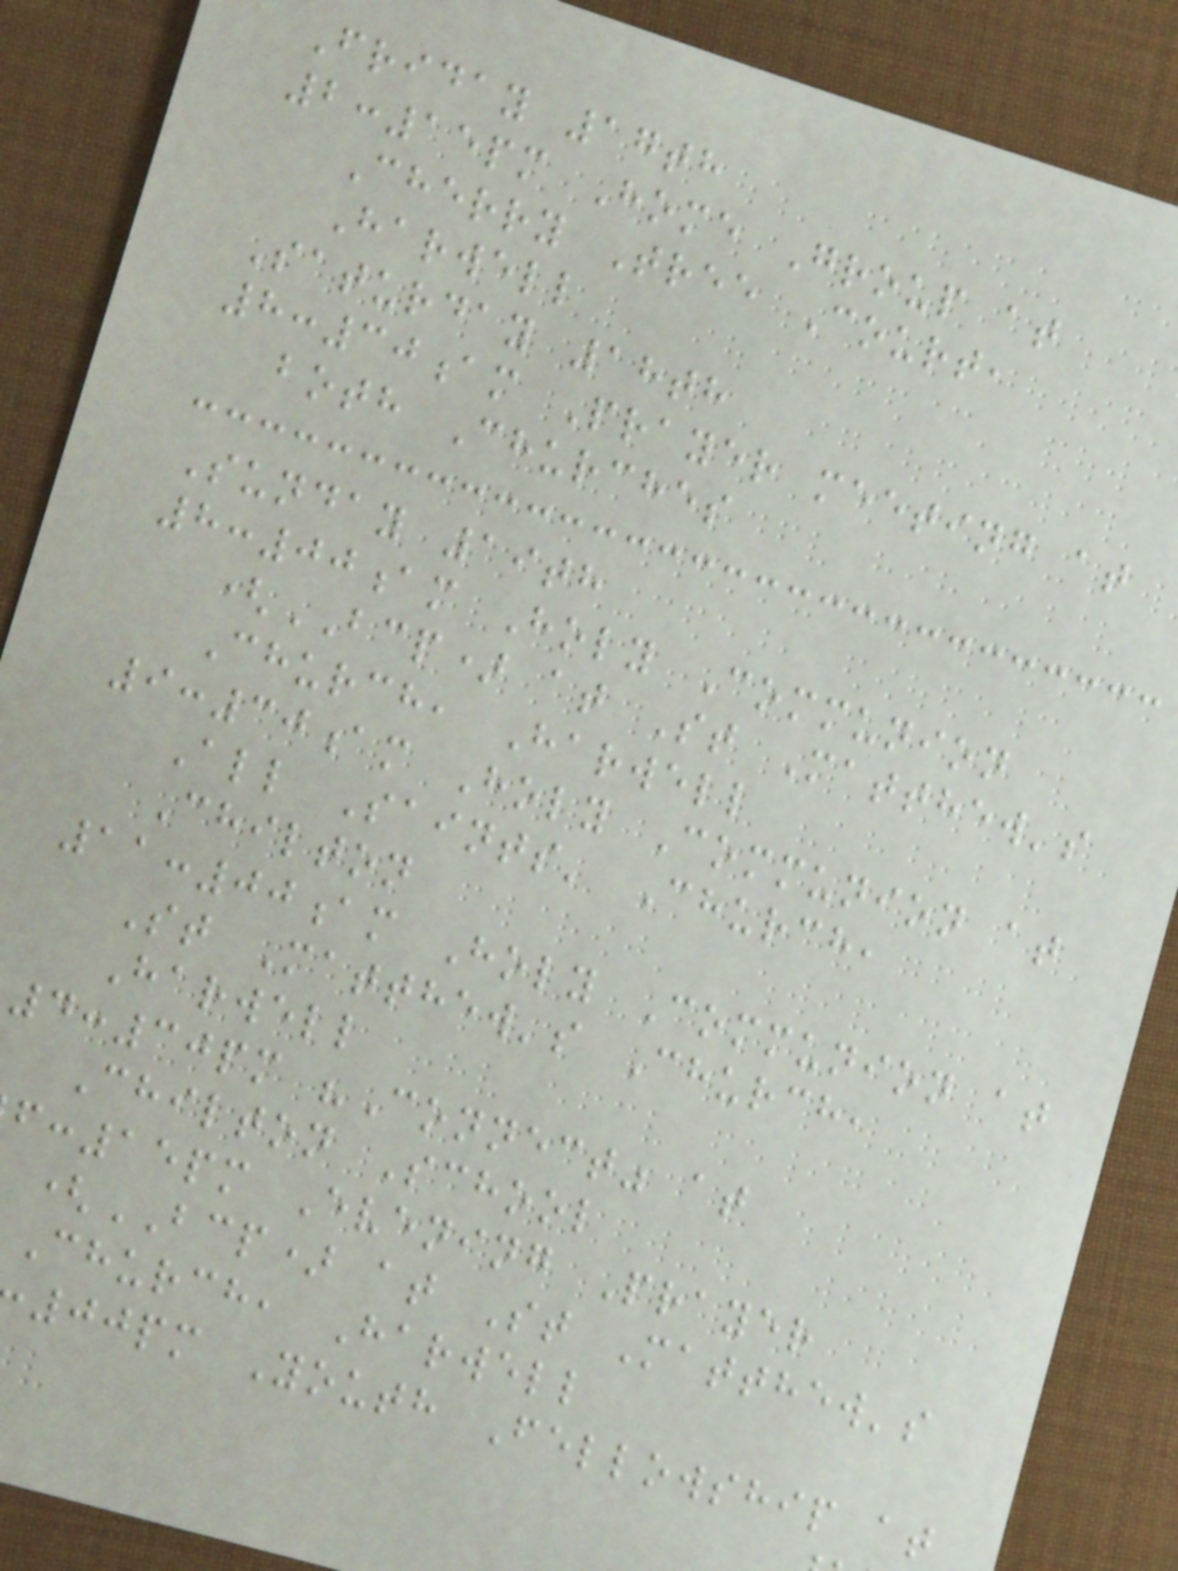Friday 17th
2:15pm Home Group at
Cherry Tree Court,
Harwell
Saturday 18th
8:30am Prayer meeting at
both Churches
Sunday 19th
8:00am Holy Communion
(BCP) at St Matthew's
Church, Harwell
9:30am Holy Communion at
All Saints' Church,
Chilton
11:00am Holy Communion at
St Matthew's Church,
Harwell
4:30pm "Connect" at
Chilton School
:15pm Evening Prayer
(BCP) at St Matthew's
Church, Harwell
00pm Youth Fellowship at
